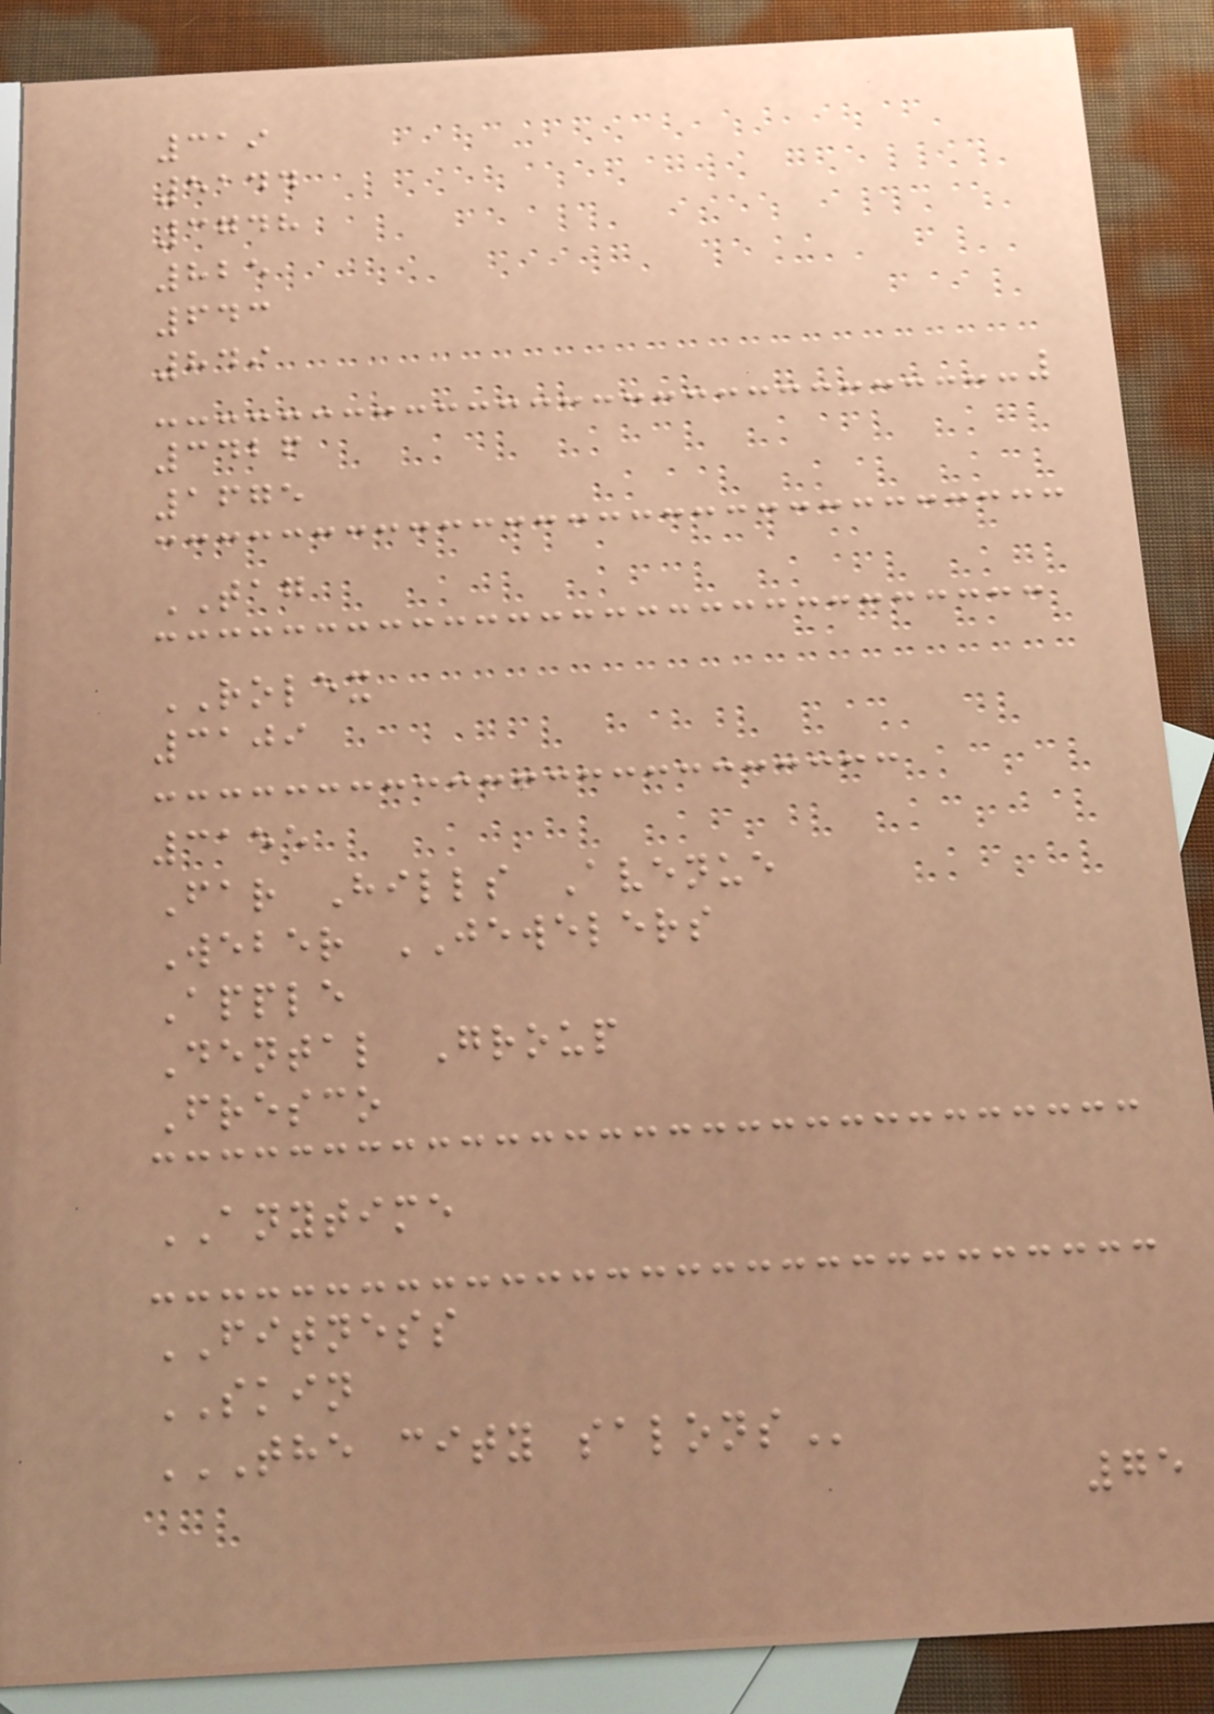319
5144
3748
825
643
849
3426
1675
TAG
ROLEX
3109
3155
Far Hills Avenue
Weber JEWELERS
Apple
Dental Group
Fresco
ANYTIME
FITNESS
SKIN
THE CITY SALONS
75
